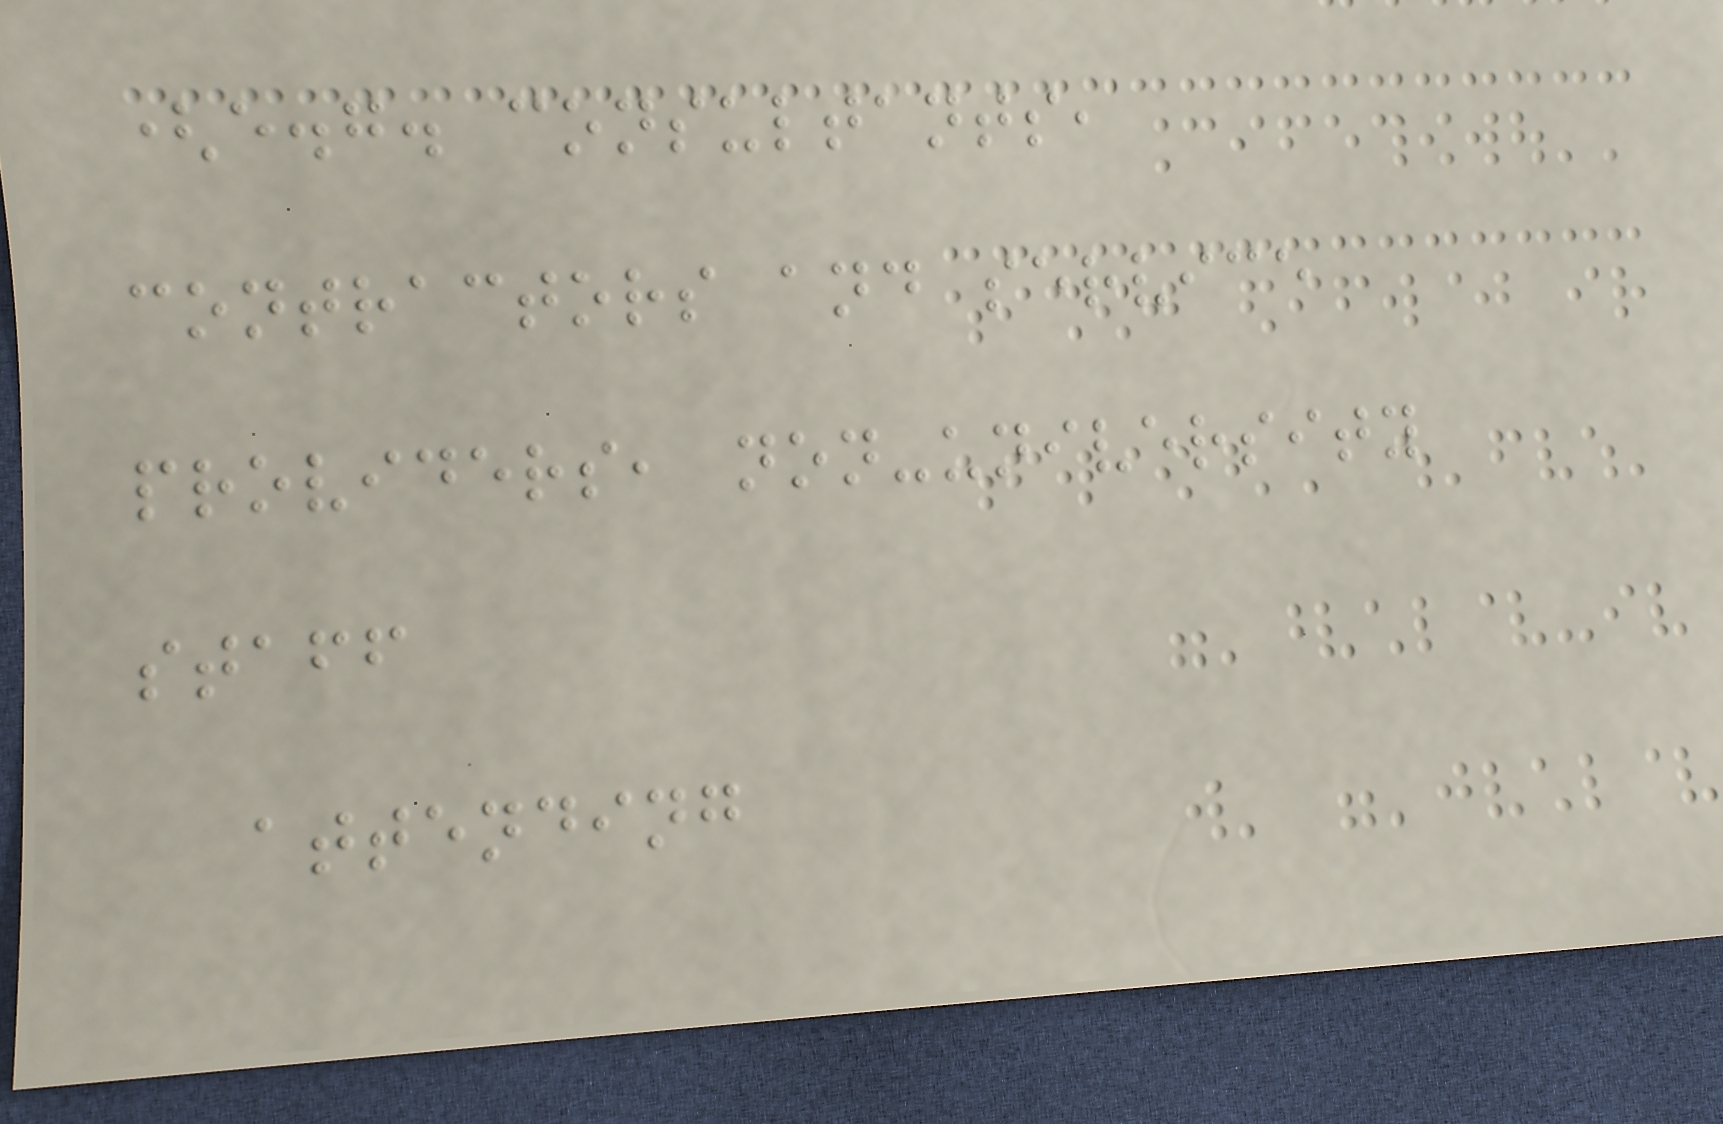(e.g. consultants,
contractors and service
providers, non-university
staff
attending
